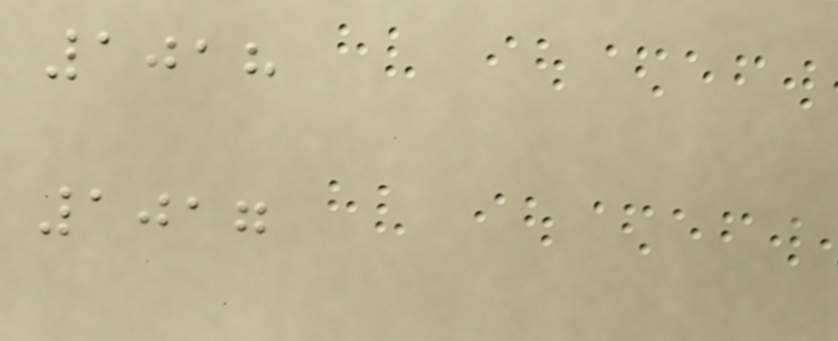1018
1017
